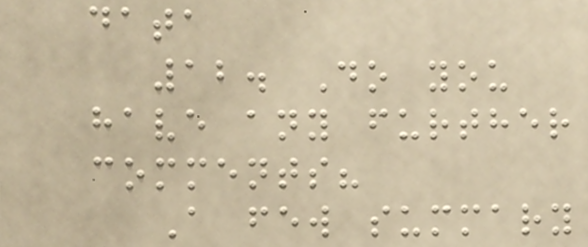data
12. Do you
have any further
comments?
A few summary
